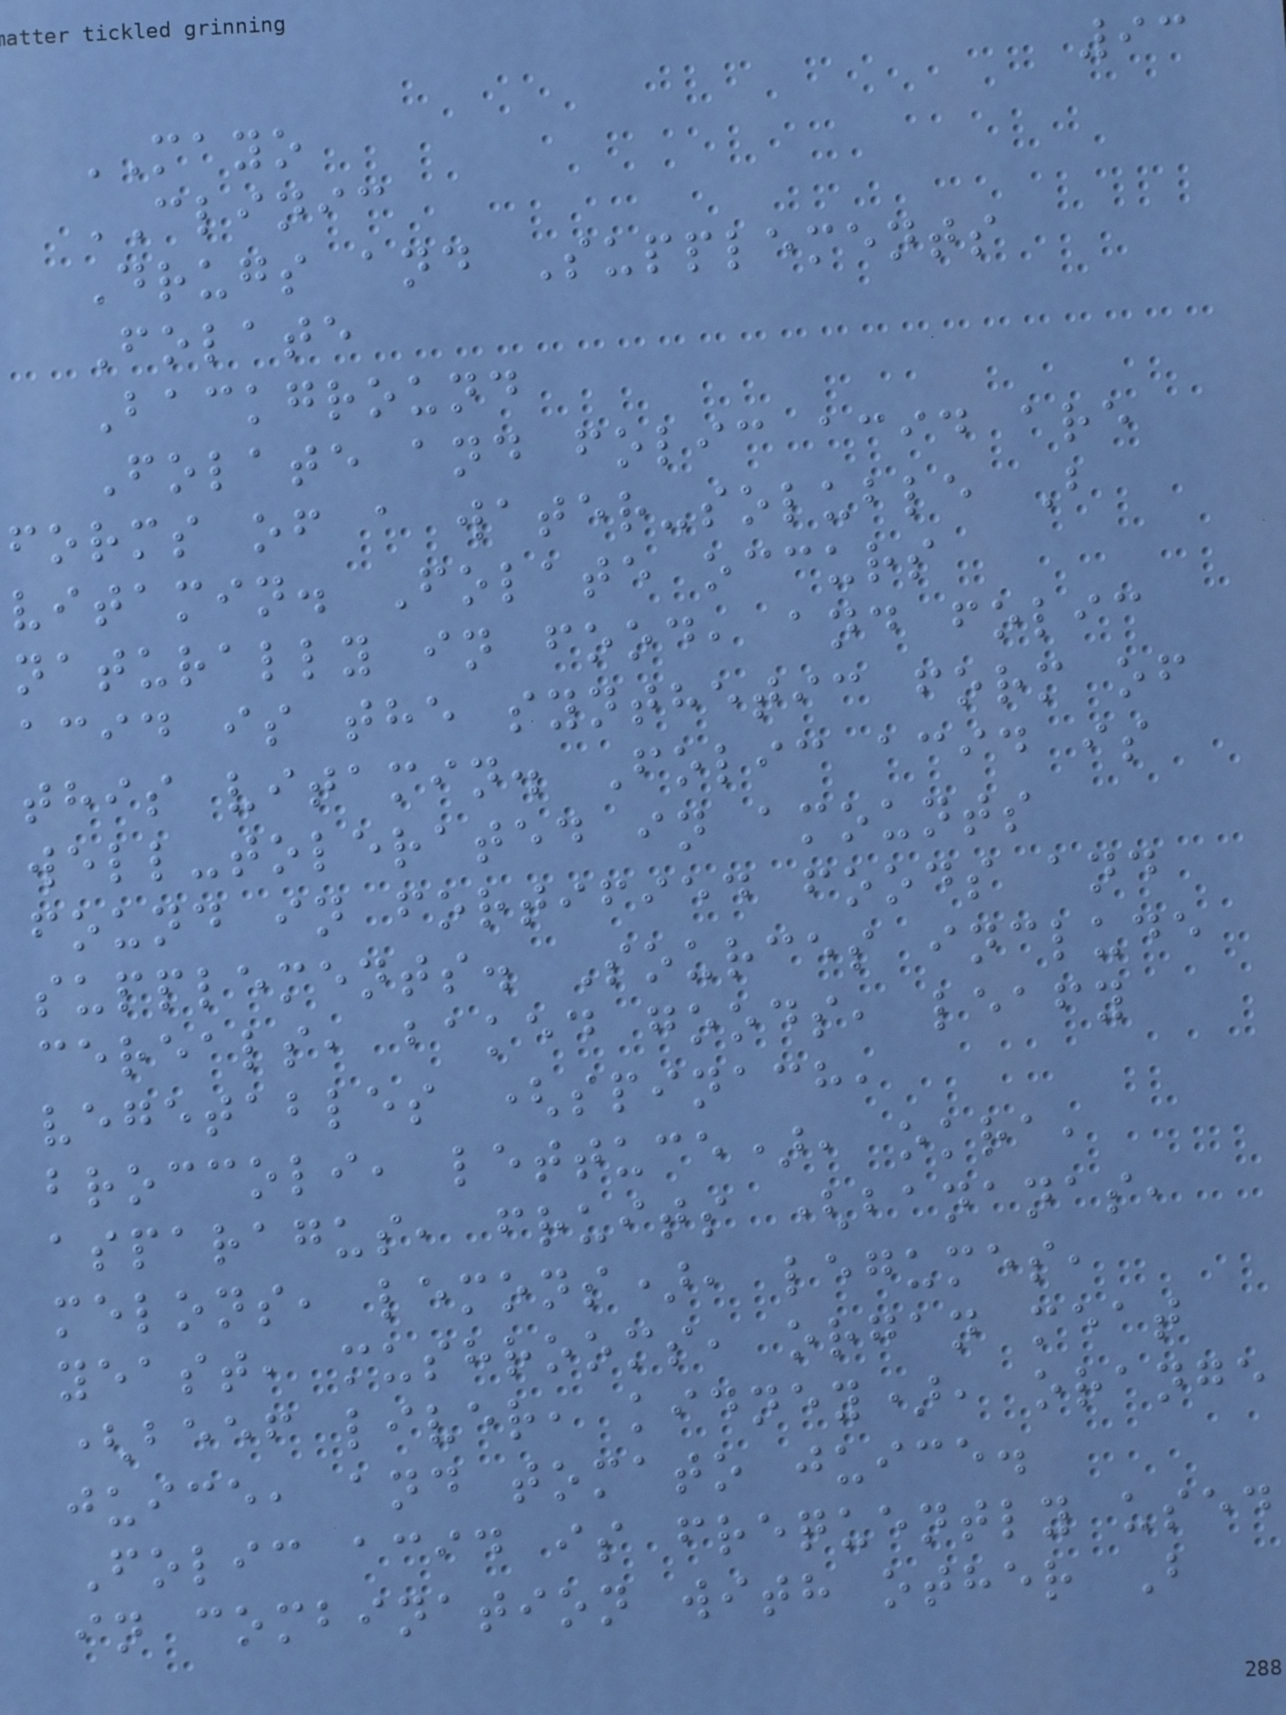93
MAYO
CLINIC
Drugs and Supplements
Folate
Background
Folate and folic acid are
forms of a water-soluble B
vitamin. Folate occurs
naturally in food, and folic
acid is the synthetic form of
this vitamin. Folic acid is
well-tolerated in amounts
found in fortified foods and
supplements. Sources include
cereals, baked goods, leafy
vegetables (spinach,
broccoli, lettuce), okra,
asparagus, fruits (bananas,
melons, lemons), legumes,
yeast, mushrooms, organ meat
(beef liver, kidney), orange
juice, and tomato juice.
Folic acid is frequently used
in combination with other B
